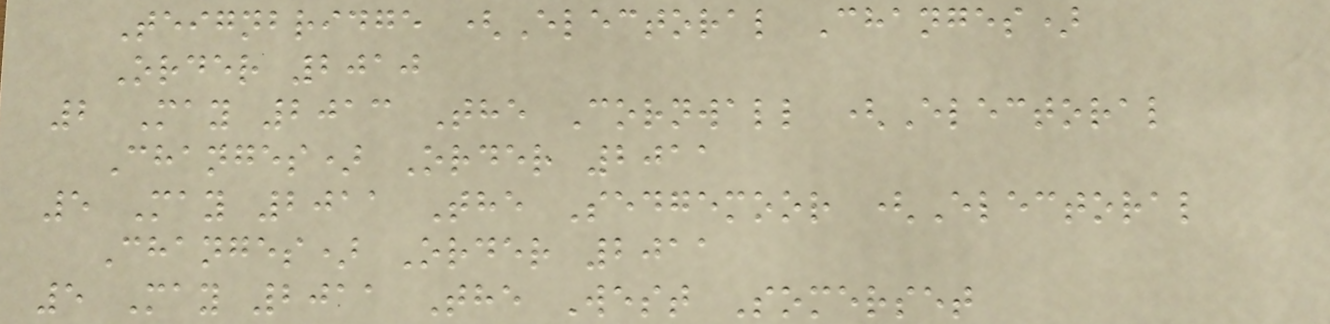Teignbridge (Electoral Changes)
Order 2010
2 May 2013 The Cornwall (Electoral
Changes) Order 2011
5 May 2011 The Sedgemoor (Electoral
Changes) Order 2011
5 May 2011 The West Somerset
